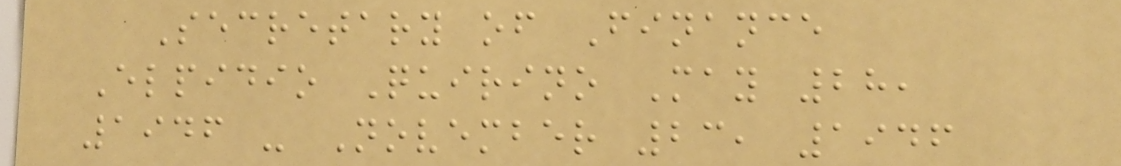Secretary of Finance
Elpidio Quirino May 28,
1946 - November 23, 1946
